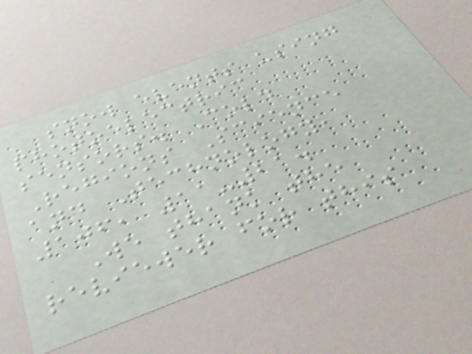snow events using
photoelectric
sensors. Cold
Regions Science
and Technology,
106, 11-21.
We thank the
reviewer for this
